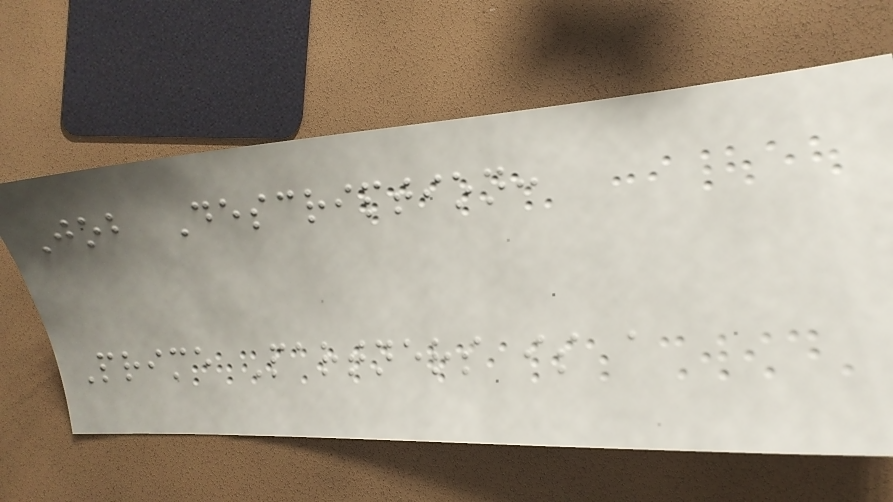Job Description:
Prime Partners is a
